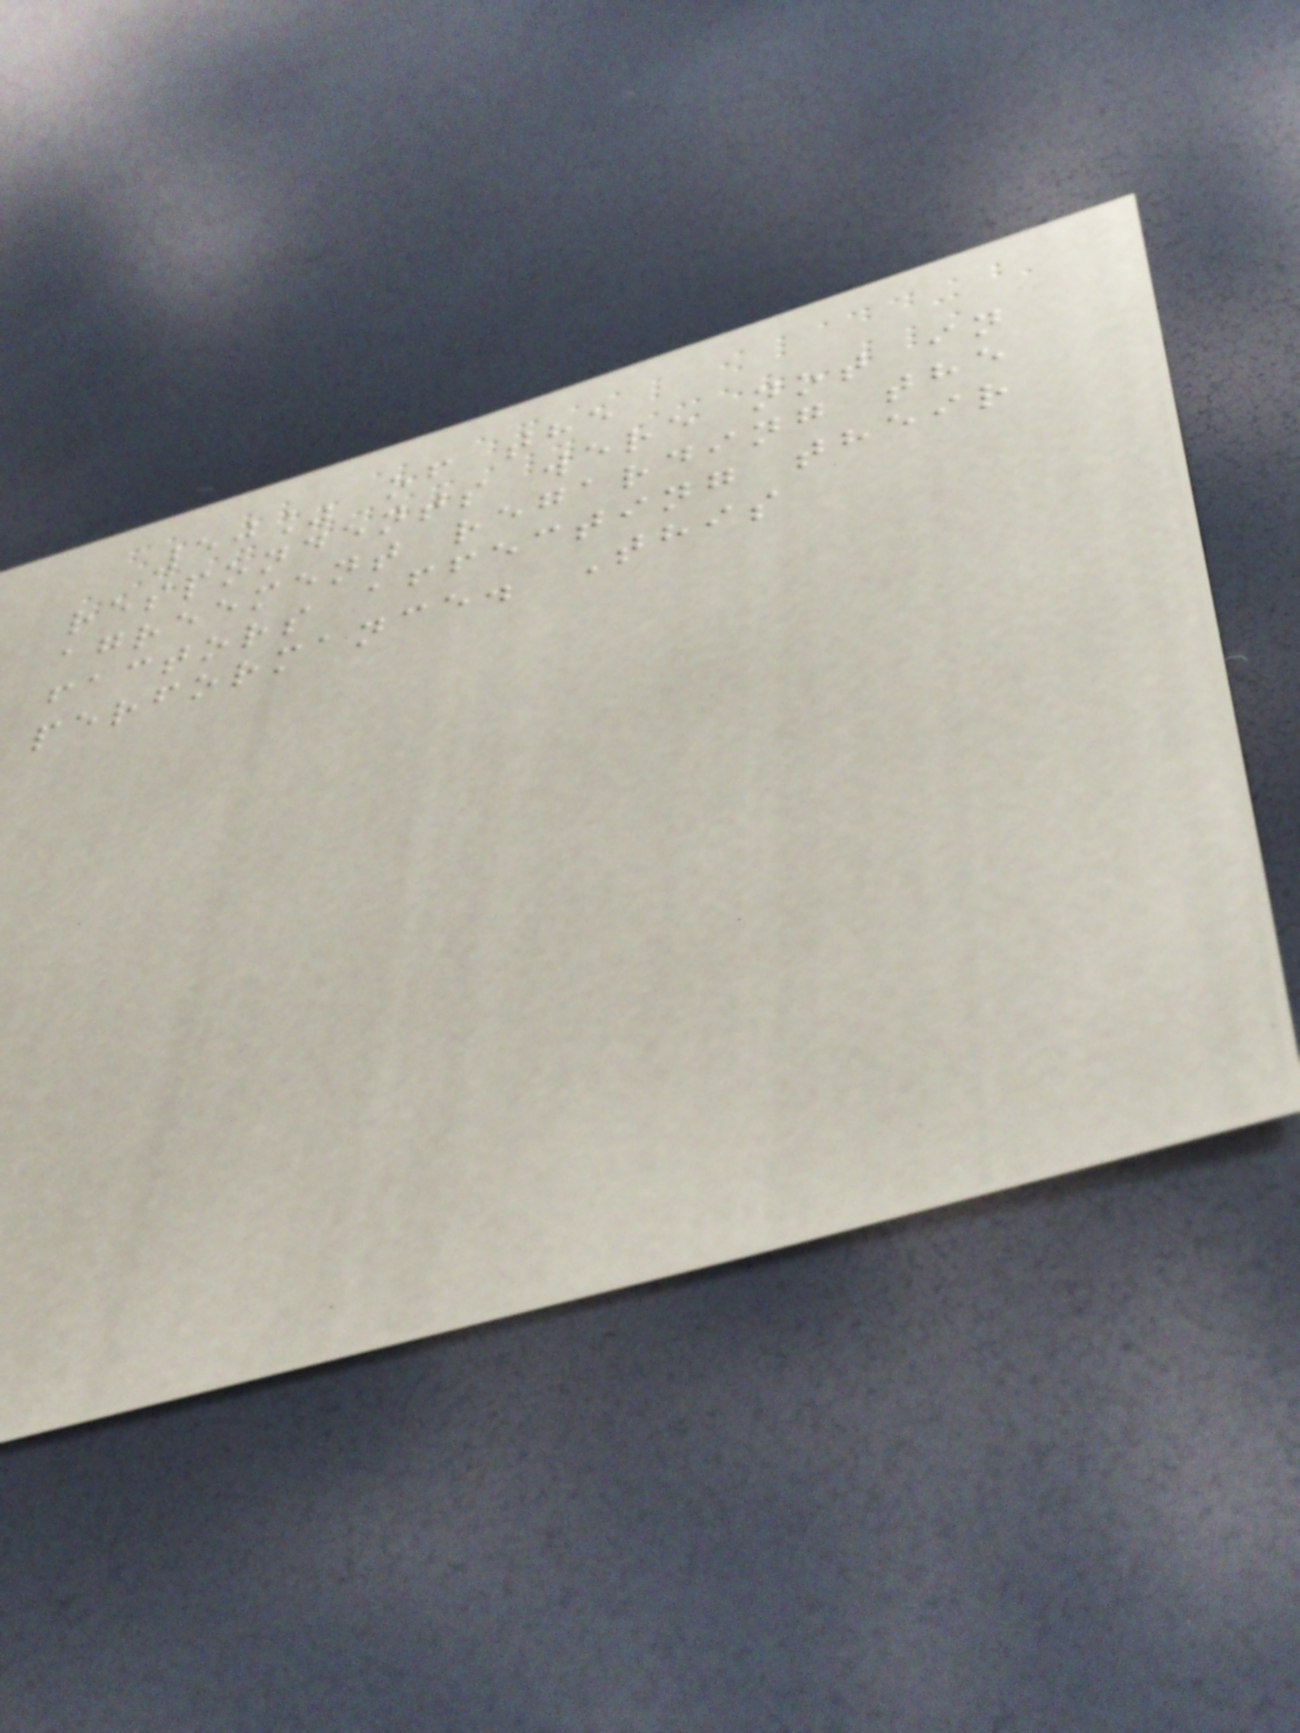50% of the
respondents were not in
agreement regarding the
factors affecting their
performance. This
